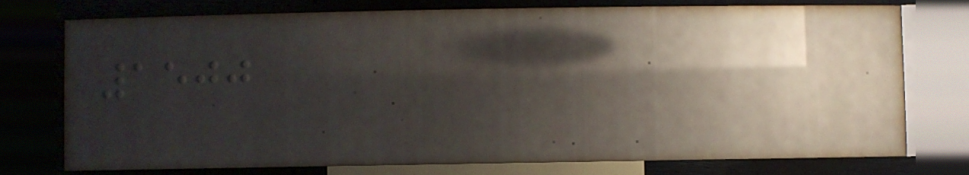1500
